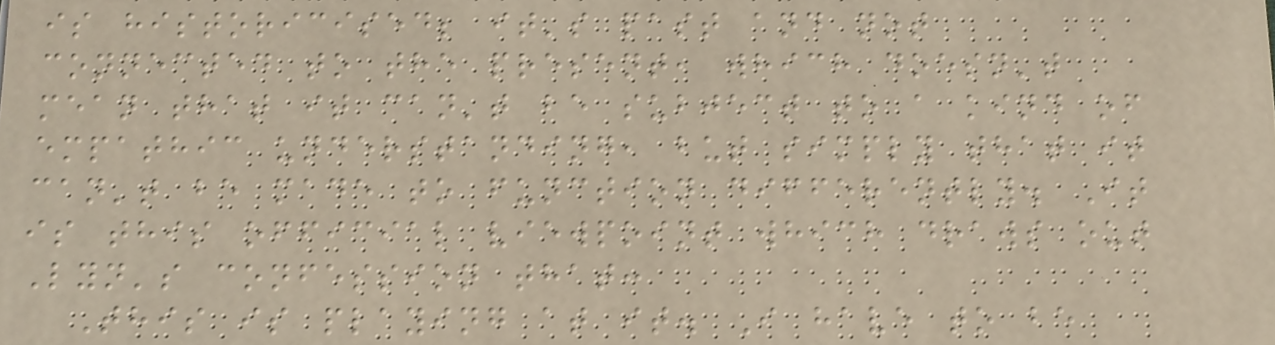is historicised; it's past and not
connected to the present, which doesn't
mean that it can't be subject to a kind of
empathic understanding, but simply that it
can't be made to function differently. It
is this official viewpoint which draws out
Lyn's confession that:
This is playing at it. I have to be
